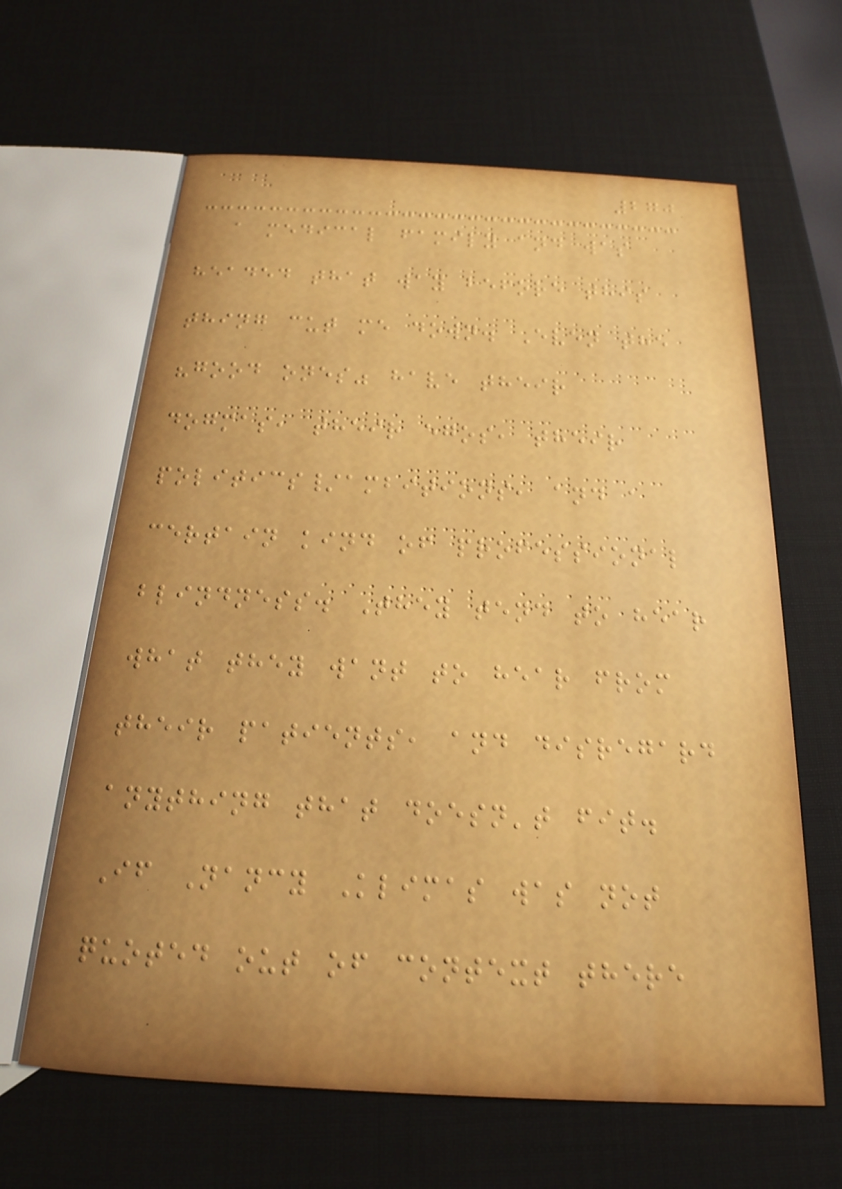270
a medical family and was
headed that way before this
thing cut me down. Even the
"good ones" have their
dogmas, their egos, their
politics/ambitions, and a
certain kind of professional
blindness. They tend to hear
what they want to hear from
their patients, and disregard
anything that doesn't fit.
If Nancy Klimas was not
quoted out of context there
